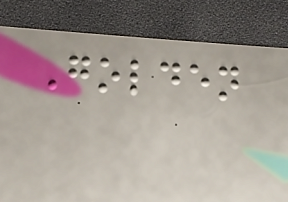Golden
